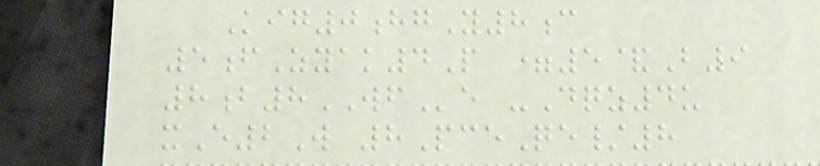Kig0hgY8c
5fZyak4P =5&B9
8b8WFe -Dqz4u
xE2W 8PceQe/8
